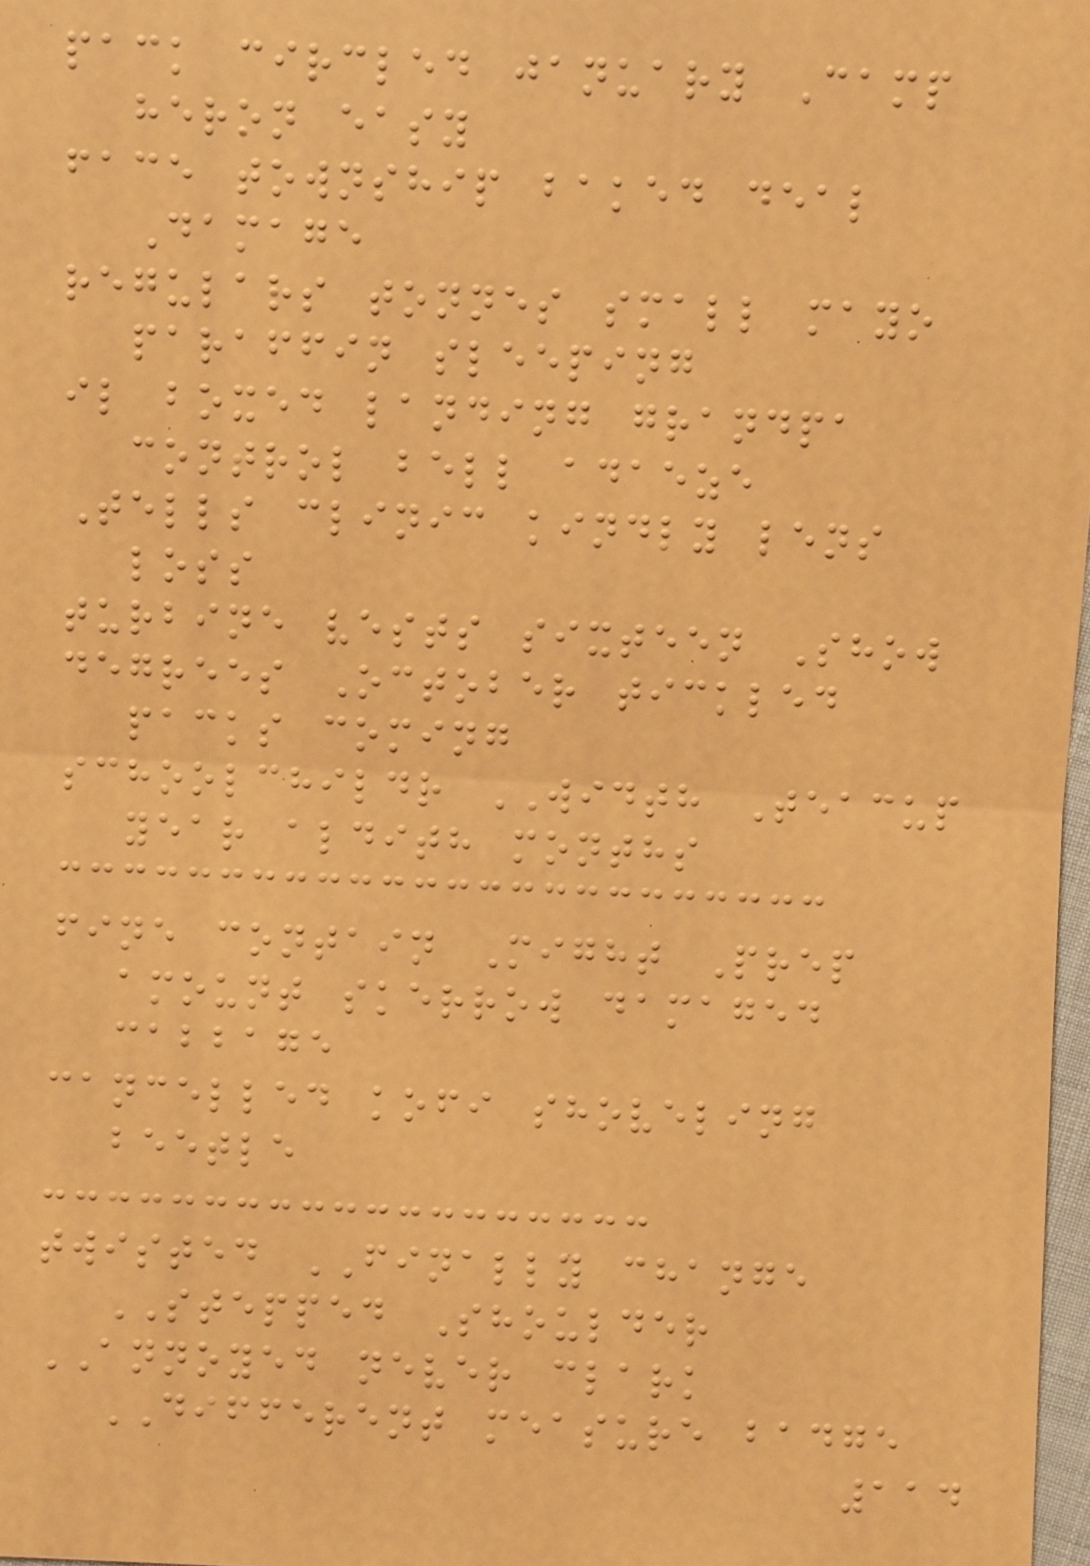pack circled january Camp
heron easy
face township baked deal
Damage
regulars tonnes small mayo
paraffin sleeping
il boxed landing grandpa
control bell adaeze
Tells clinic kindly lens
loss
turbine vests sixteen Show
degrees October tickled
packs coming
schoolchildr WIDTH Teacup
year aldith months
fine contain Might Prep
amount skerrow damaged
cabbage
cancelled kofi shoveling
beetle
twisted FINALLY change
STEPPED Shoulder
ANNOYED never clark
DIFFERENT measure badge
114
